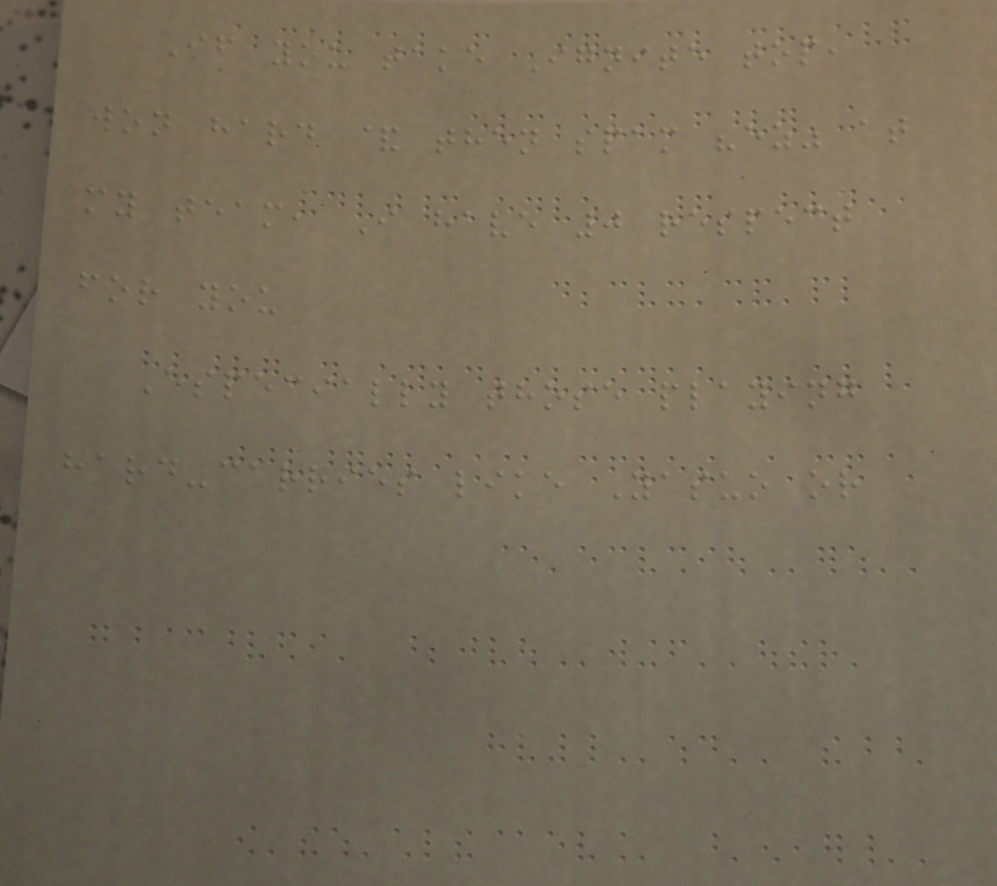If you take Ignite top,
won hard & then spam "ez" at
my team, I have 0 respect
for you
Especially those playing
hard-carries like Yasuo or
